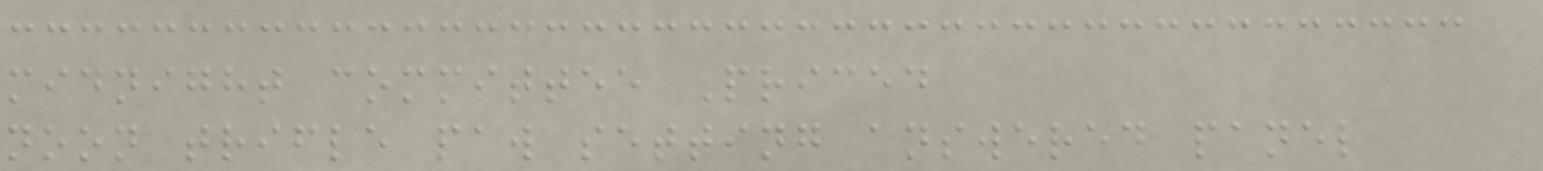midnight committee Priced
noon trifle paw setting answered panel
